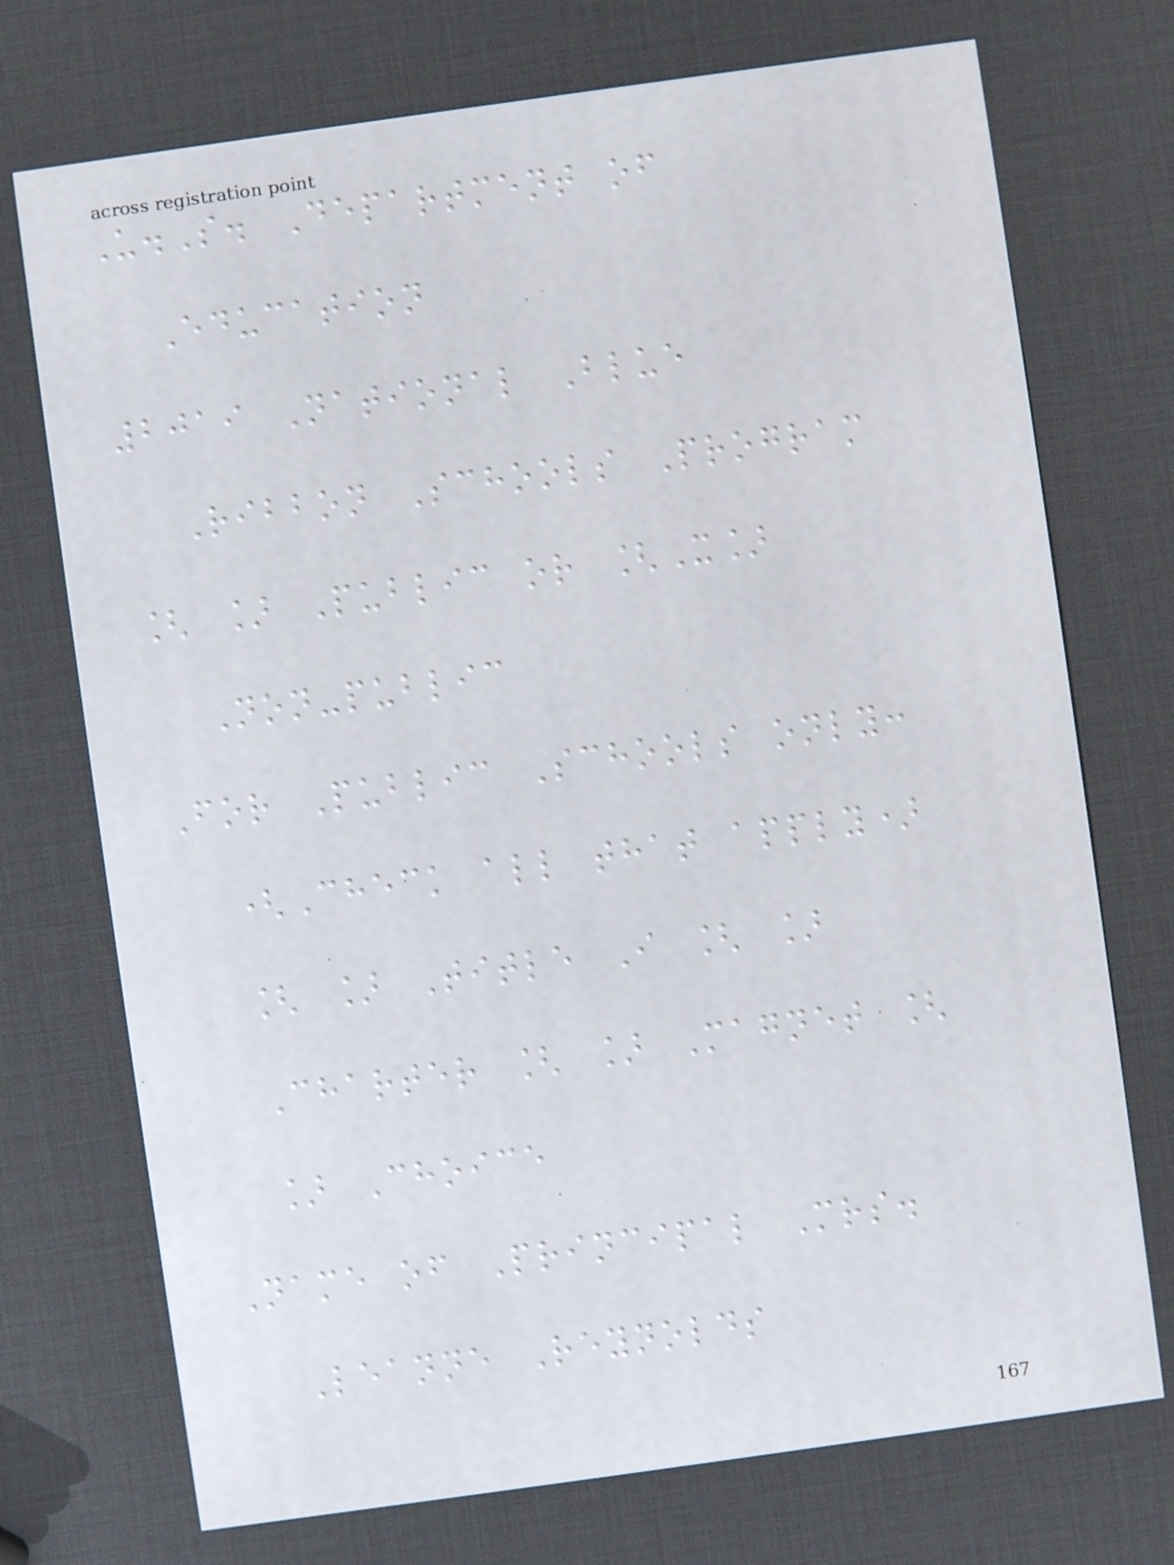U.S. Department of
Education
2019 National Blue
Ribbon Schools Program
[ ] Public or [X]
Non-public
For Public Schools only:
(Check all that apply)
[ ] Title I [ ]
Charter [ ] Magnet [
] Choice
Name of Principal Mrs.
Leanne Reynolds
